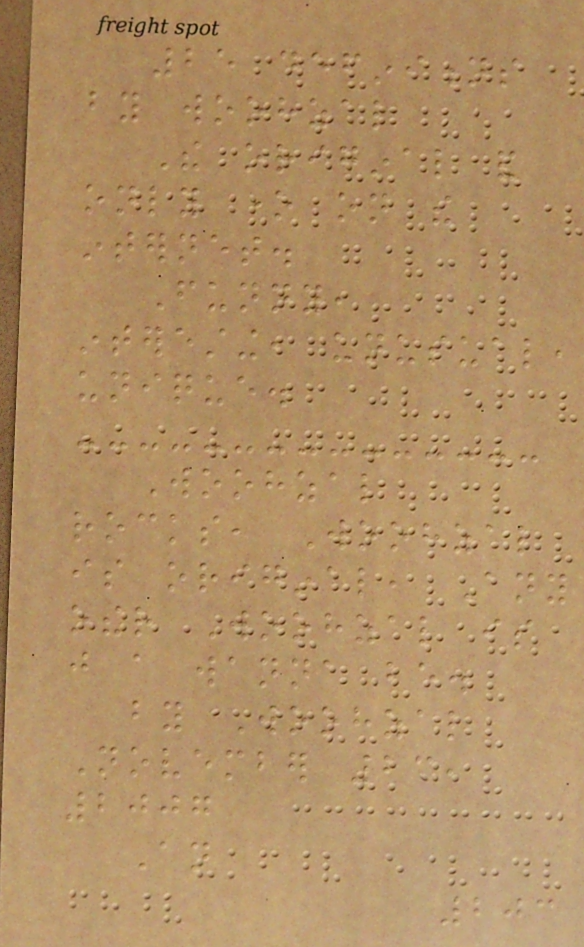25 definitions
by woohzal
The original and
only one on the
internet.
Funny,
interesting, unusual,
unique.
Woohzal
rocks, Woohzal
is original, Any
other Woohzal is
just a wanna be.
by Woohzal
November 23,
2007
An
203
